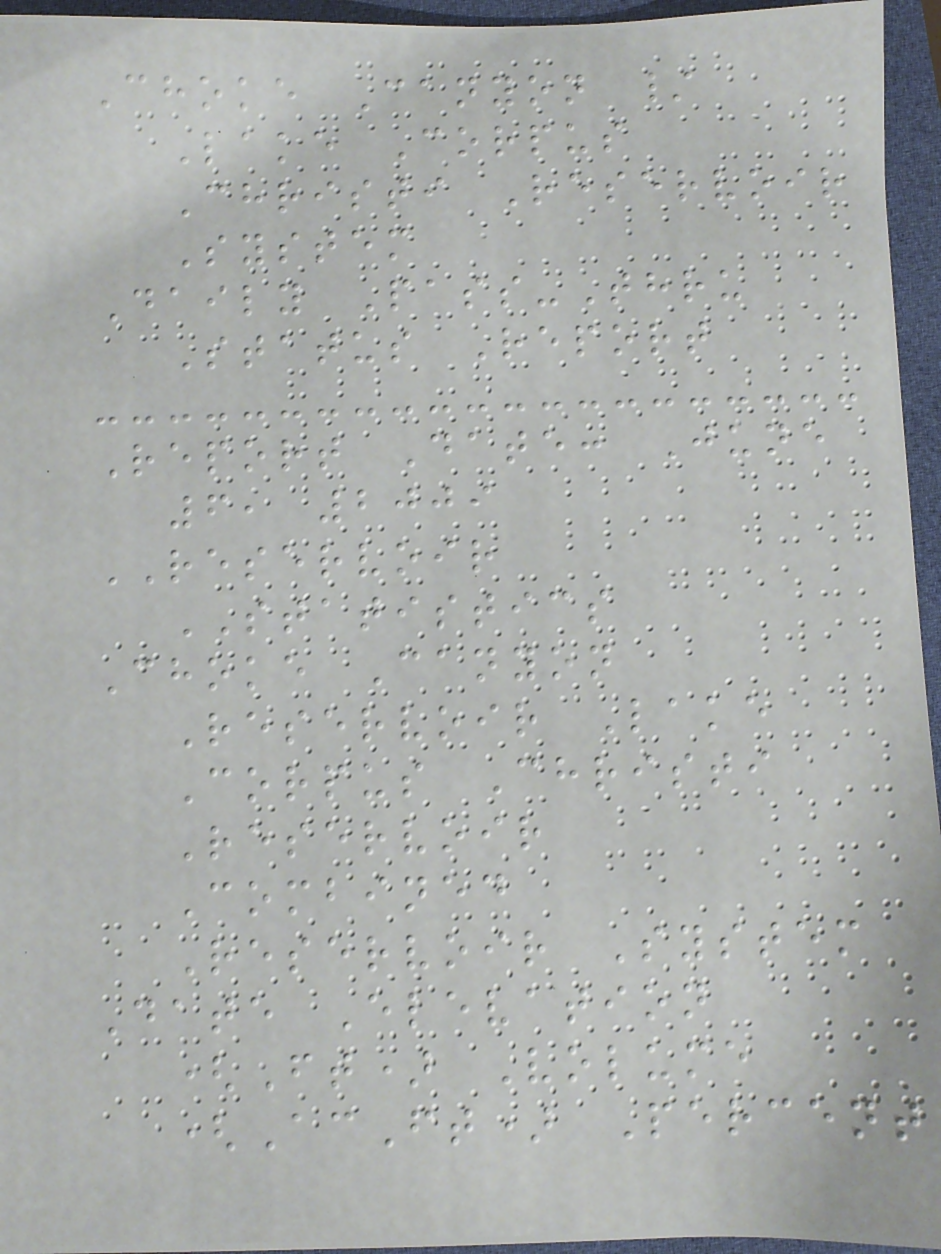Choke Canyon /
Lake Corpus
Christi Reservoir
System
Daily Pass-Thru
Status Report
Report Date: June
6, 2009
RESERVOIR
STATISTICS
Choke Canyon
Reservoir Lake
Corpus Christi
Reservoir
Combined
Reservoir System
Date Elevation
(Ft) Volume
(AcFt) Percent
